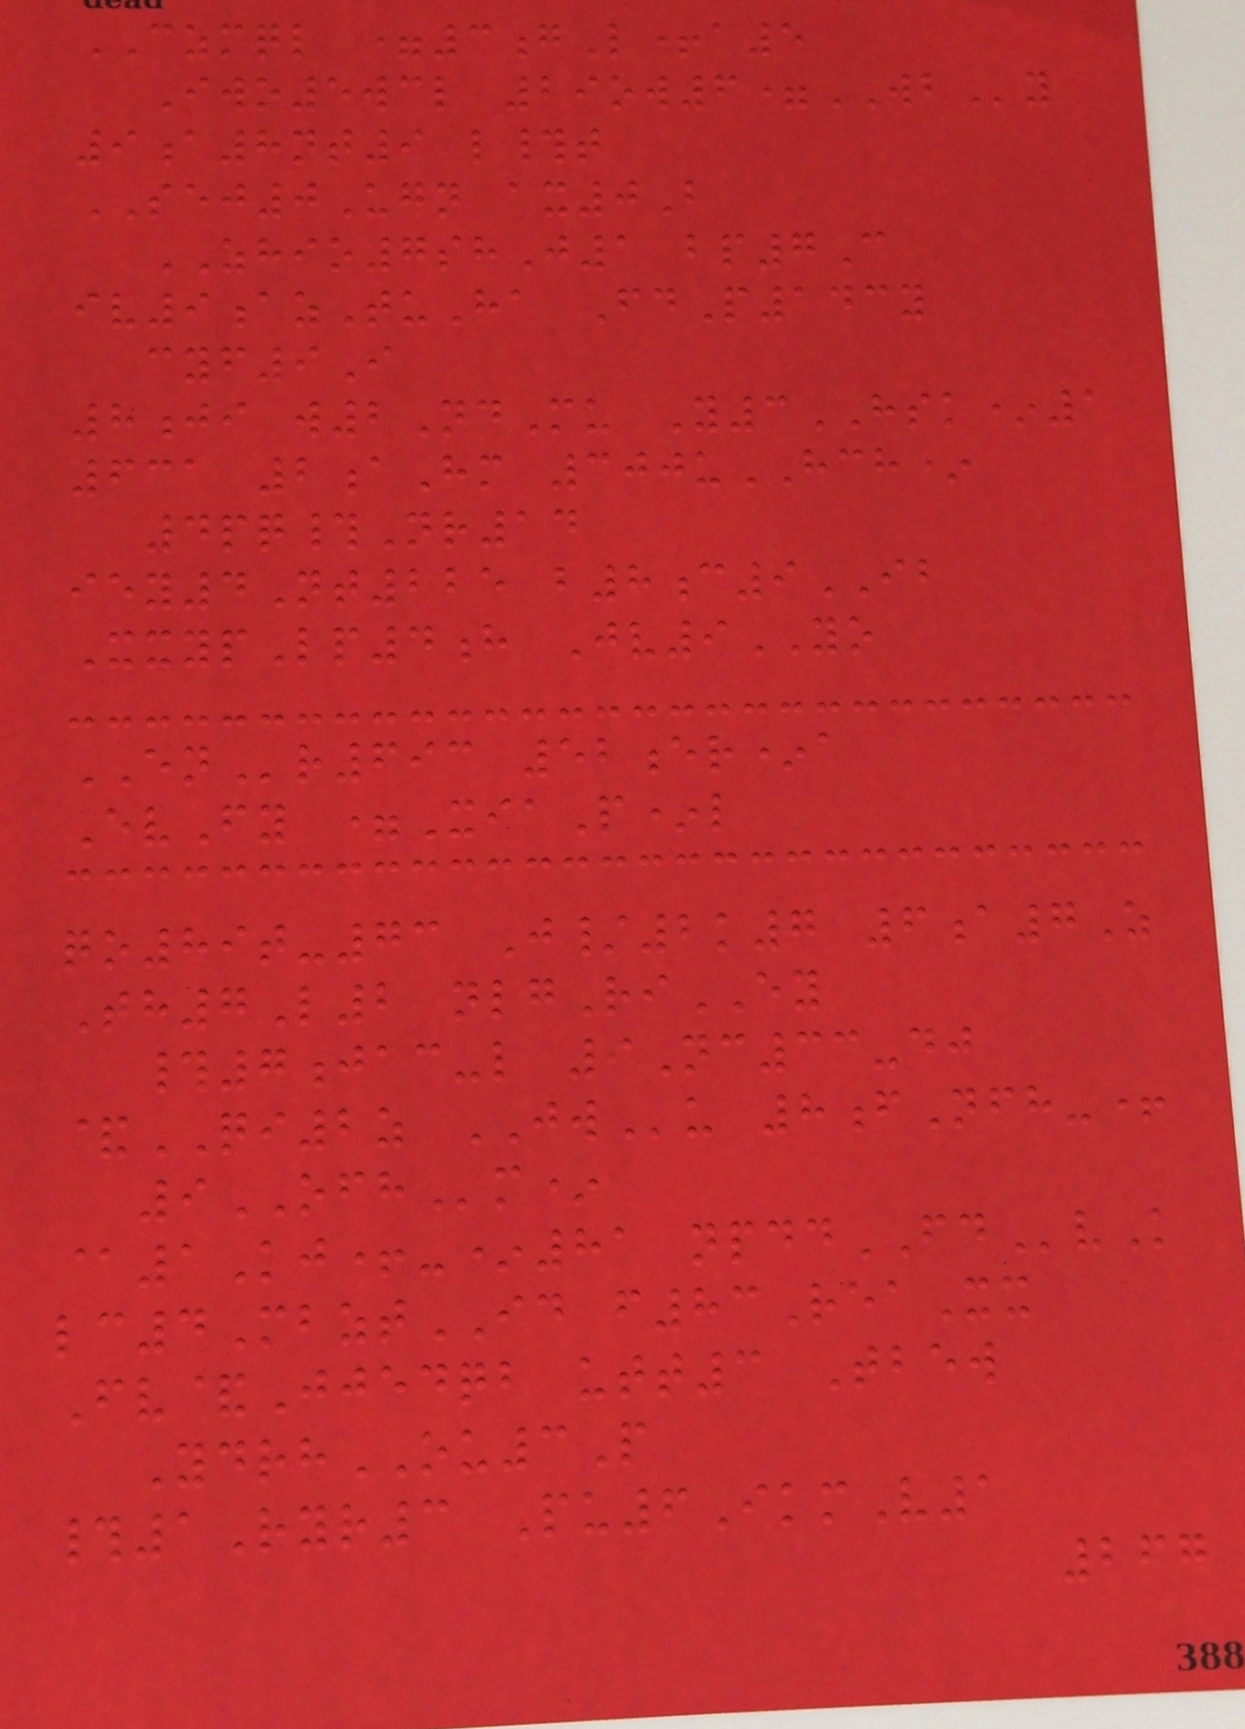CZMQL =3gL+a5
Iwo5wcl 29ow6=WBy
9a8nt9 l#t
SEJ0Ugn ax0B
ZHIO7shJ1 bp7C
iv9azTuHa FdP143y
cyf9I
8ji w2NdMu Y3HSK*1
631 2aHm 300uHCH*
4pq#Nr14
iey4Nt225 b8c9IB
XxypLp4h Jv9YO
ENr693 52er*a
EvFy =XiaP*l
qo89t-73 J/2k7 6a7Z
Th7L2 nlgRiEY
#7jac-l 9Nc33-dj
&QI2z JWu 8fNfh-+
9OFHm*
@1Kj+-*81 npddFDvK
lc4MbztID f83ReaXx
Fv&Jjedqb utt3 Tbew
YdrhOU3P
#1Ryr3 Pu6IkmV1
267
